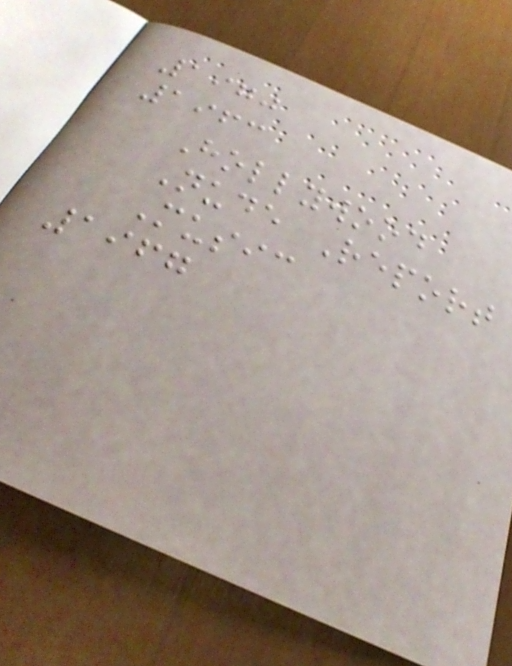1970
1963
Hollywood
Nude Report
Music
1967
